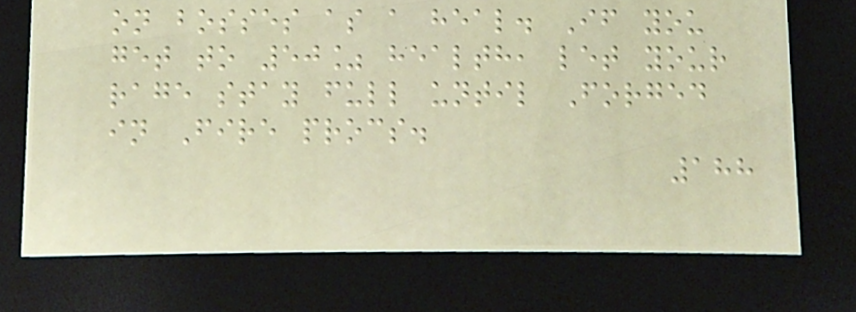on bosses as a heal. If you
get to 50% health, let your
rage stay full until Forged
in Fire procs.
188
